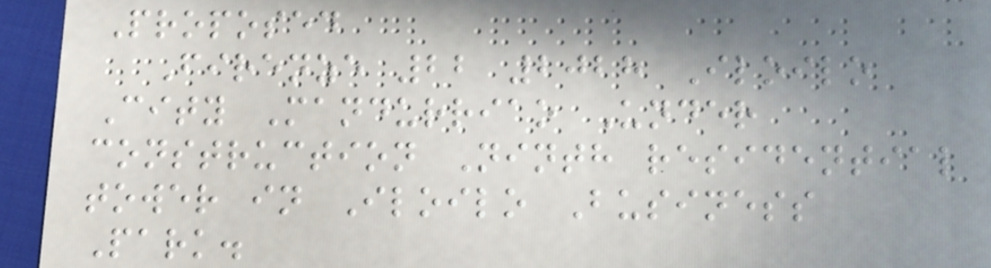Proposed
Firenze 22 2028 Iloilo
City Mandurriao Under
construction Ninth residential
tower in Iloilo Business
Park.
